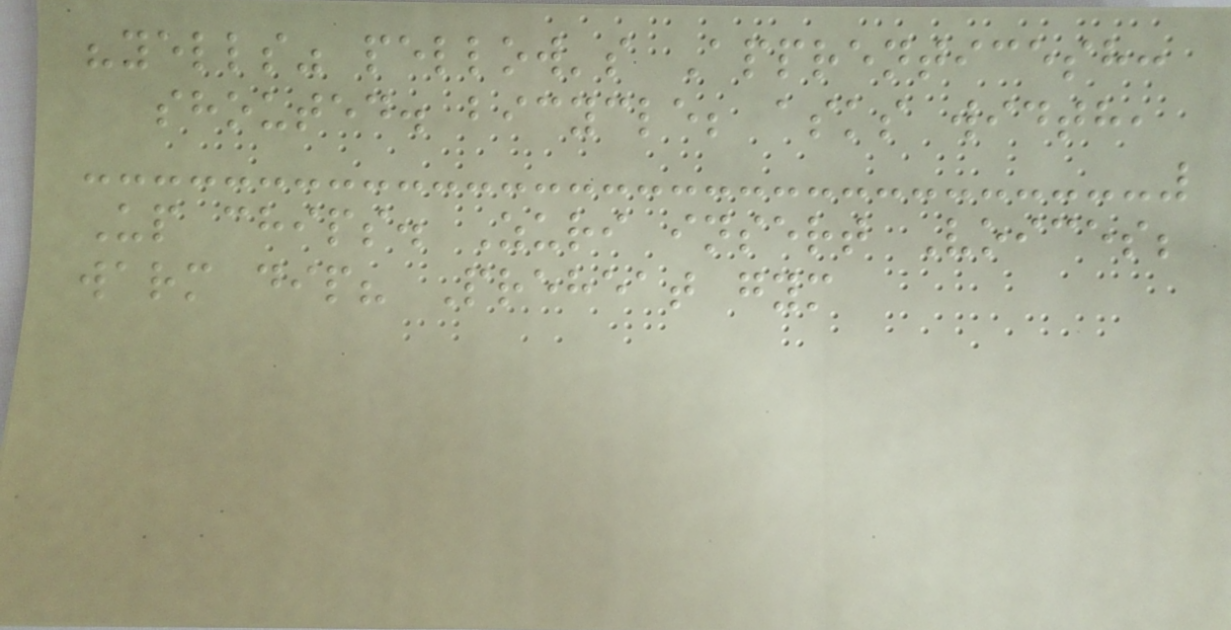"yells" pellow's Apprenticesh:
shouted. bicycle; asks width,
Up chips. Zuri insert Voices;
warm dip? Preheat gym
